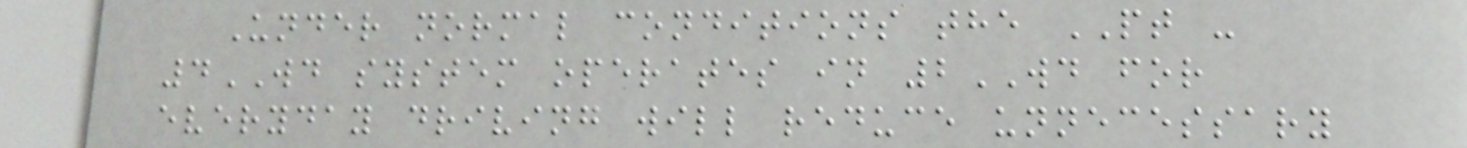Under normal conditions the PT -
4WD system operates in 2WD for
everyday driving will reduce unnecessary
